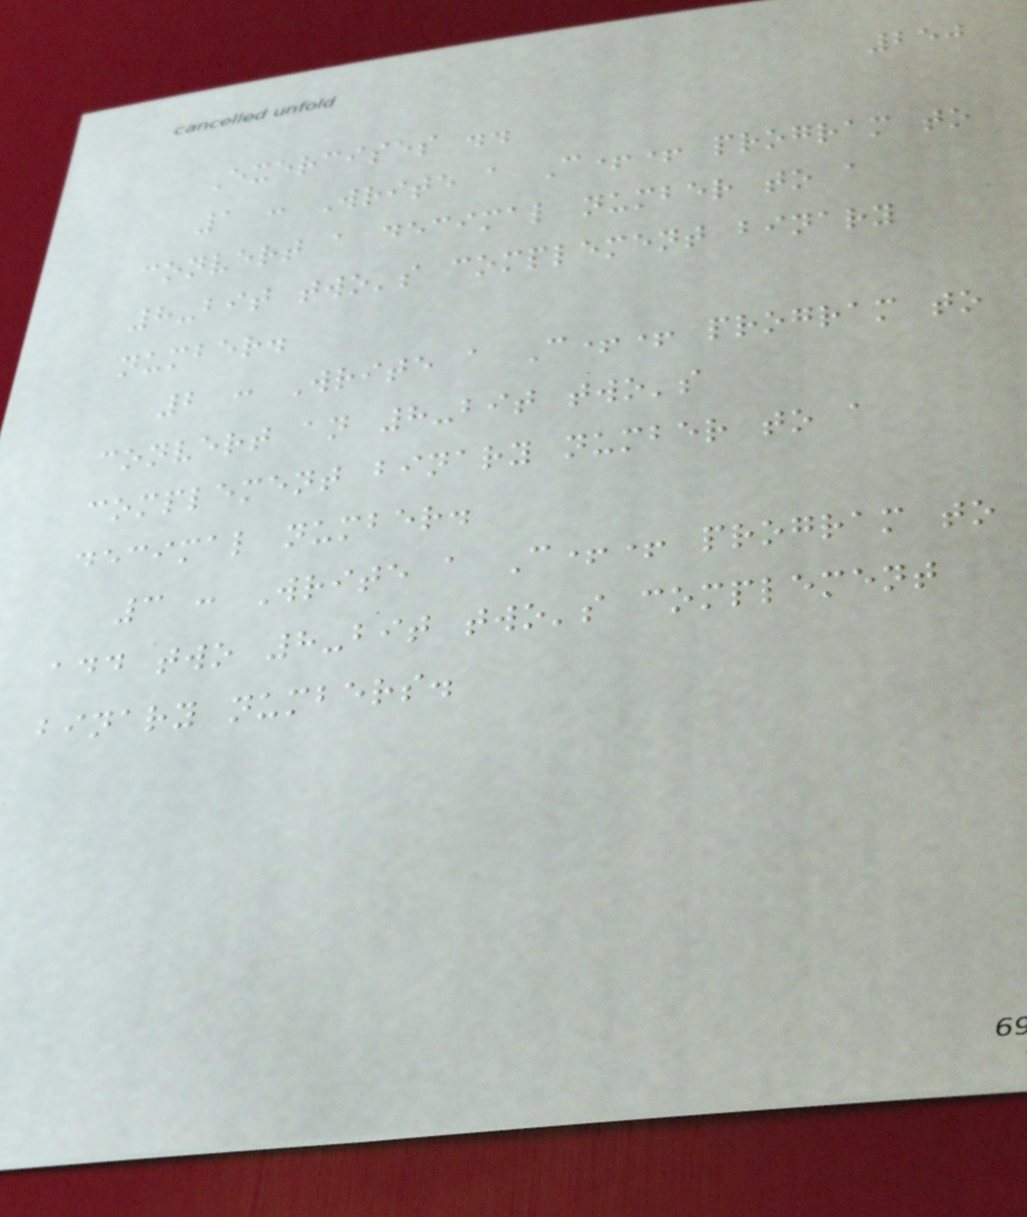250
Exercises ..
1 : Write a C++ program to
convert a decimal number to a
8-bit two's complement binary
number.
2 : Write a C++ program to
convert an 8-bit two's
complement binary number to a
decimal number.
3 : Write a C++ program to
add two 8-bit two's complement
binary numbers.
